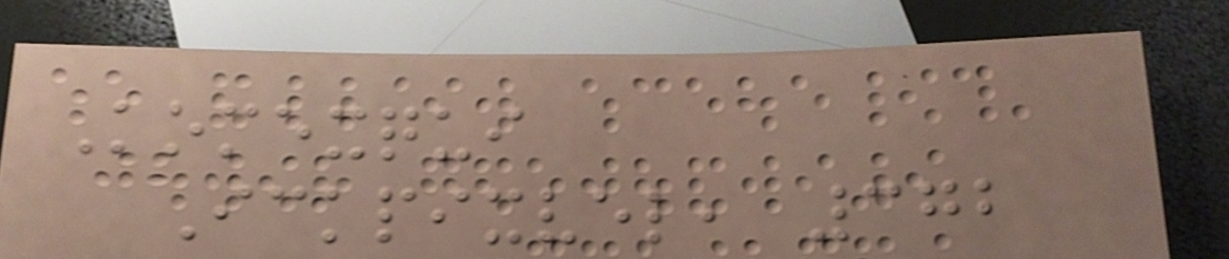Komexqui
Ickpixvel, 372
